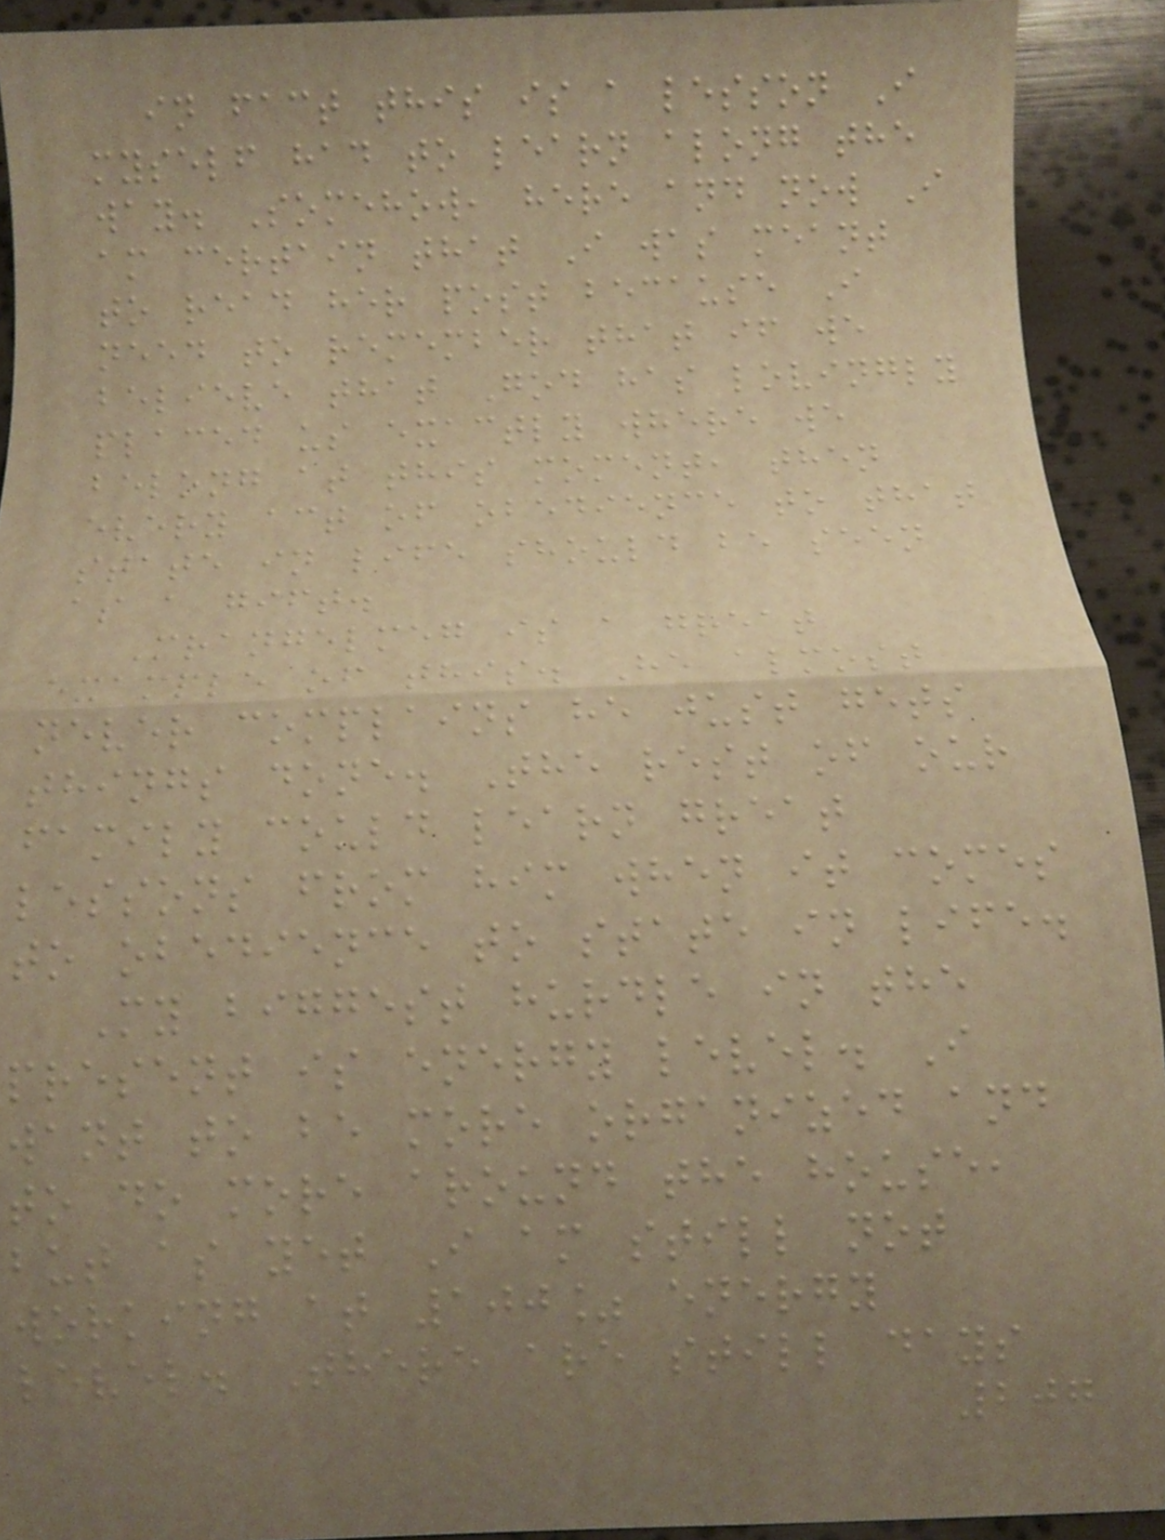in fact this is a lesson I
myself had to learn along the
way. Somehow, here and now I
am certain that I was meant
to read her post because I
need to remember that if we
believe that God has lovingly
placed us exactly where we
belong at this moment, then
every act of obedience to that
state in life should be seen
as a gift.
Mrangelmeg is a great
example of this. He almost
never complains he just gets
things done. The rest of our
family could learn great
lessons from him when it comes
to obedience to state in life.
My biggest hurdle in the
present is energy level. I
want to be more organized and
to do more around the house,
but as yet I am still not
working at 100% energy
level. There are still days
207
